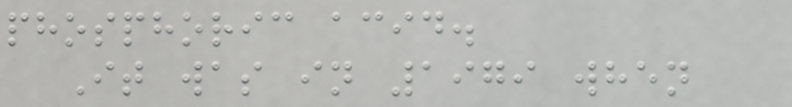phosphoric acid.
It was in 1979 when
